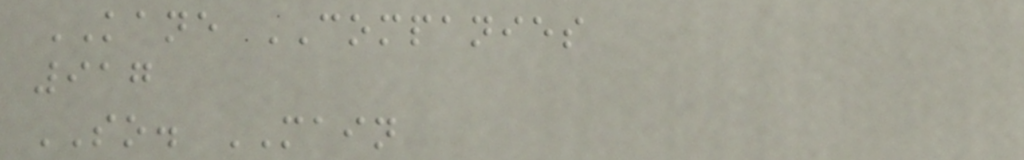KANE COMPANIES
917
SO. MAIN
